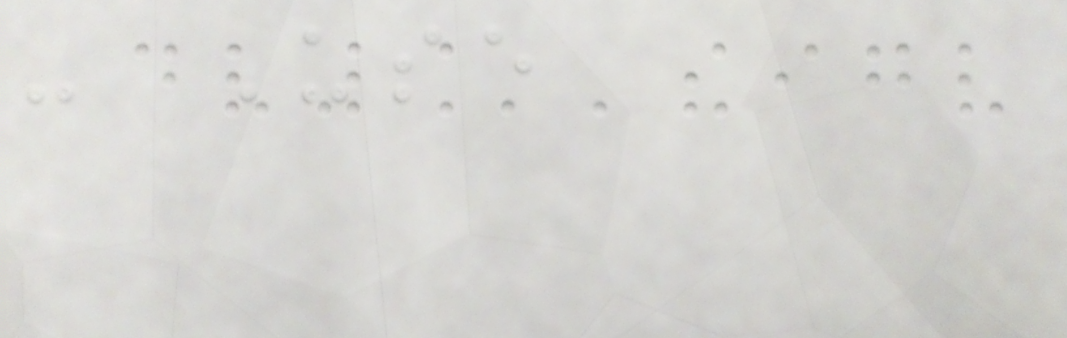- Use
